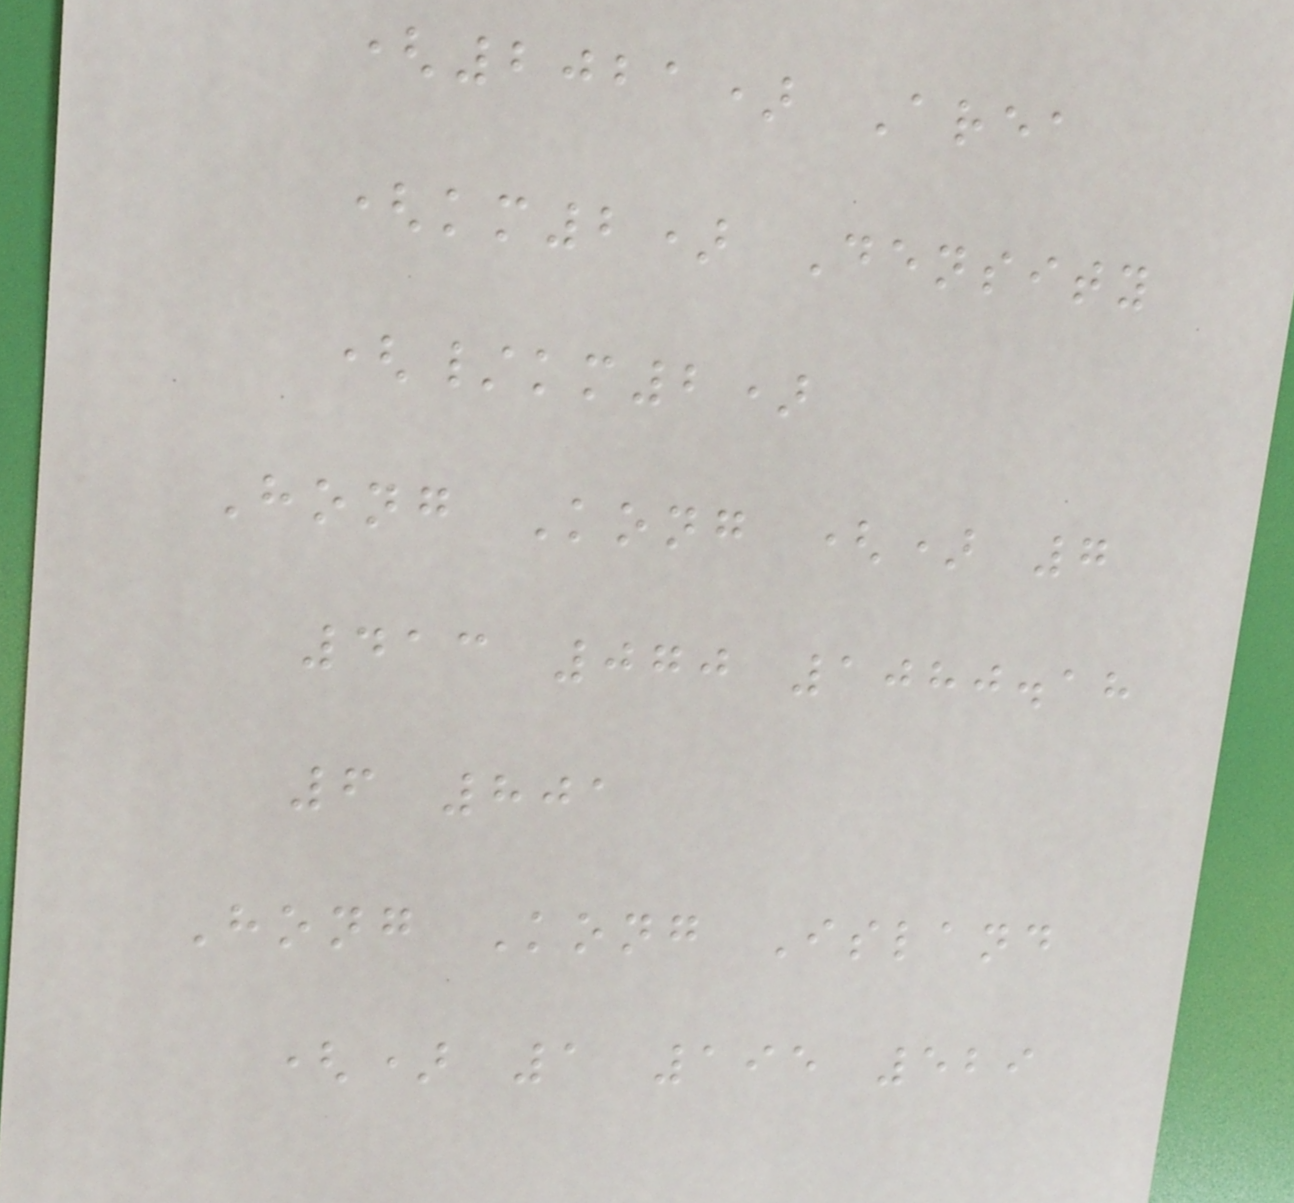(2021) Area
(km2) Density
(/km2)
Hong Kong () 7
413 070 1080.18
6 801
Hong Kong Island
() 1 195 529
